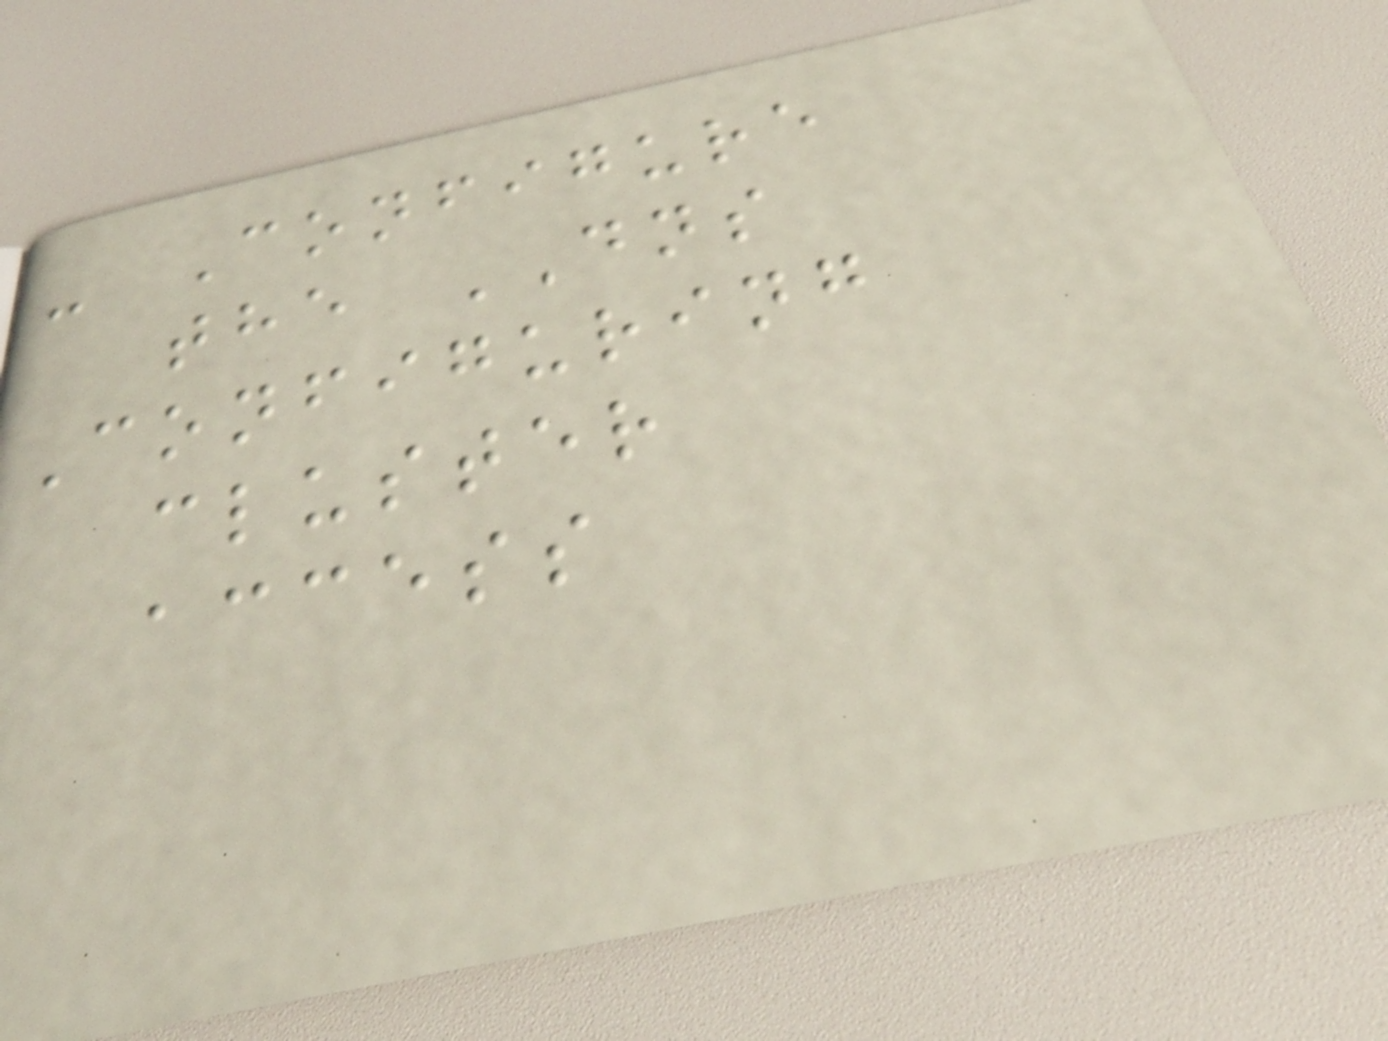- Configure
the DNS
Configuring
cluster
access
